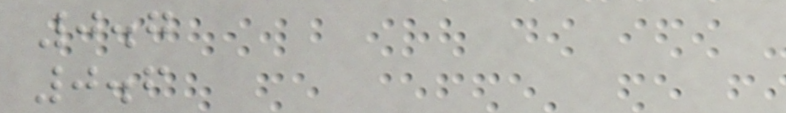0.7
0.6
